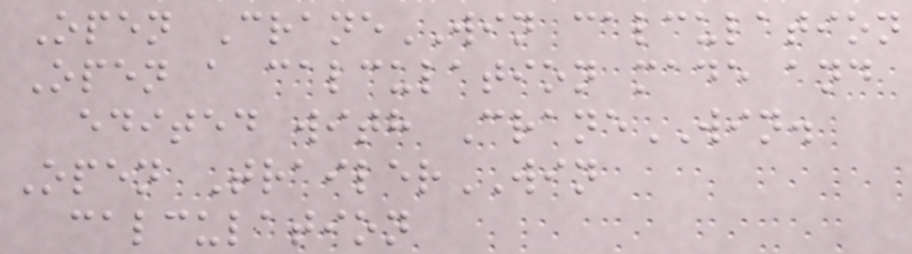Open CraneWIN calculation
Open a calculation made and
edited with CraneWIN.
Open TrailerWIN
calculation
